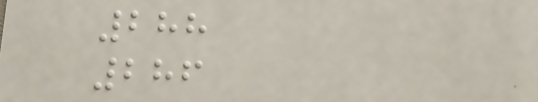288
286
